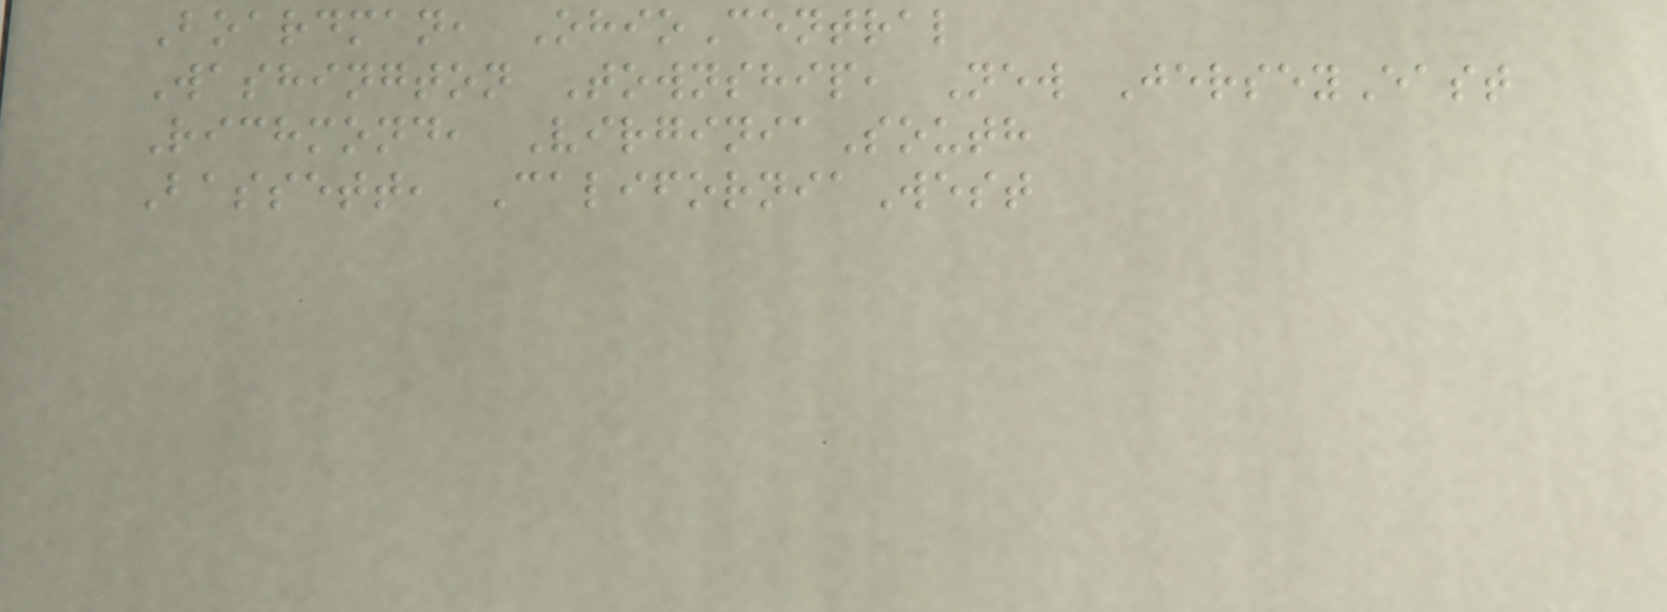Boardman, OhioCentral
Washington Township, New JerseyEast
Richmond, VirginiaSouth
Bassett, CaliforniaWest
